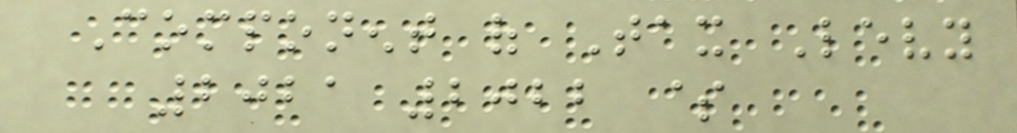Component of Tax Levy
2021 2022 $
